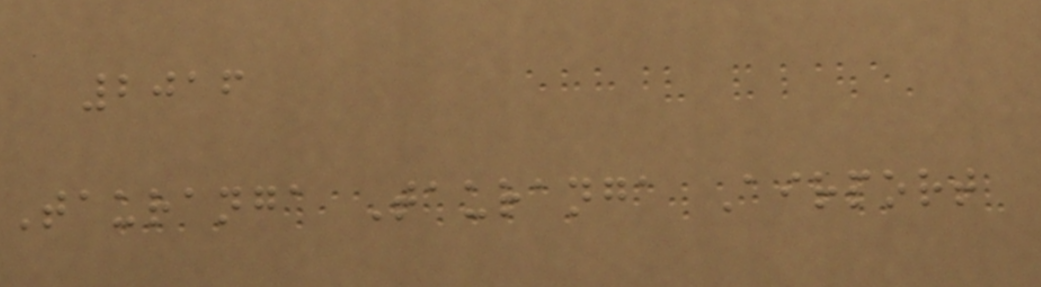2016
Tauranga Tauranga Airport
